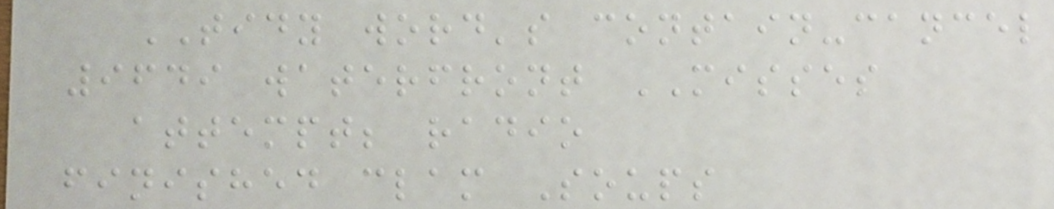TIDY word's contain-cancel
9649 waterfront MISSES
attempt; radio
finished clam Soups
